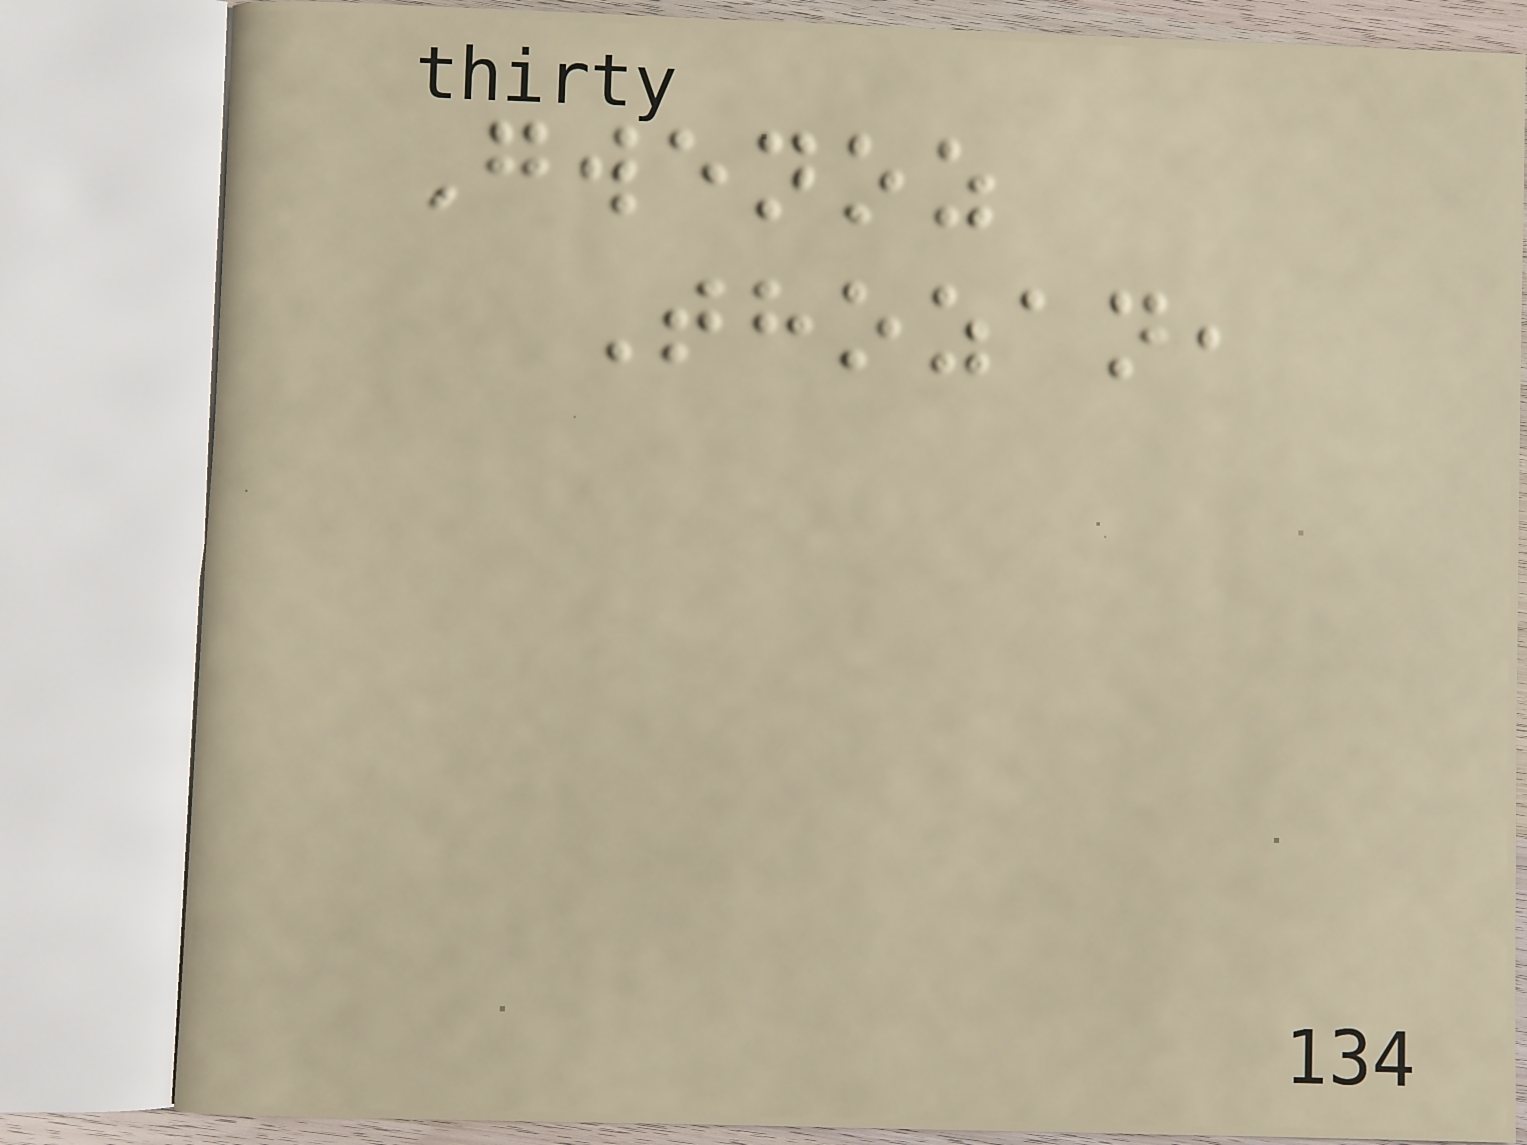Gwenoz
Thozan,
